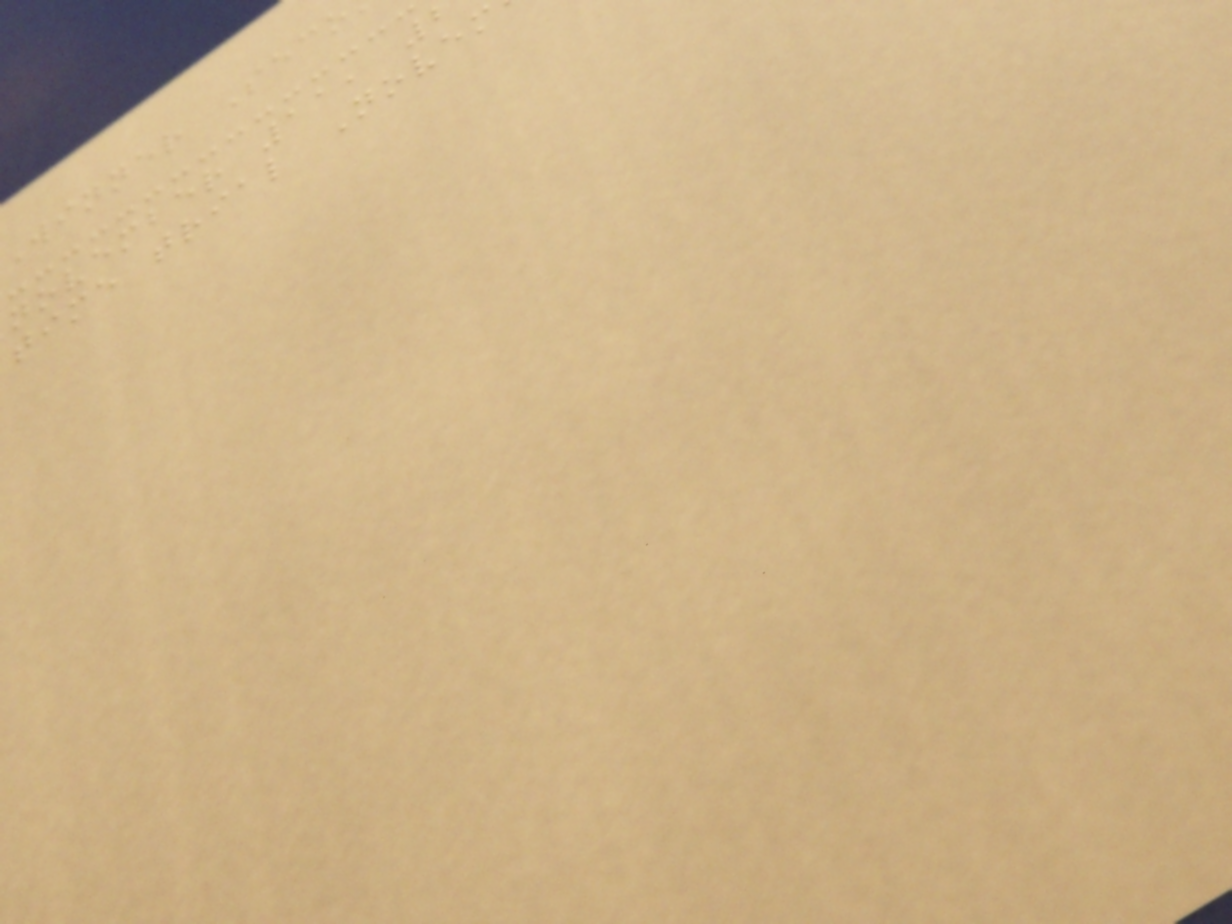Winner Seco
november 11,
time trial Novem
